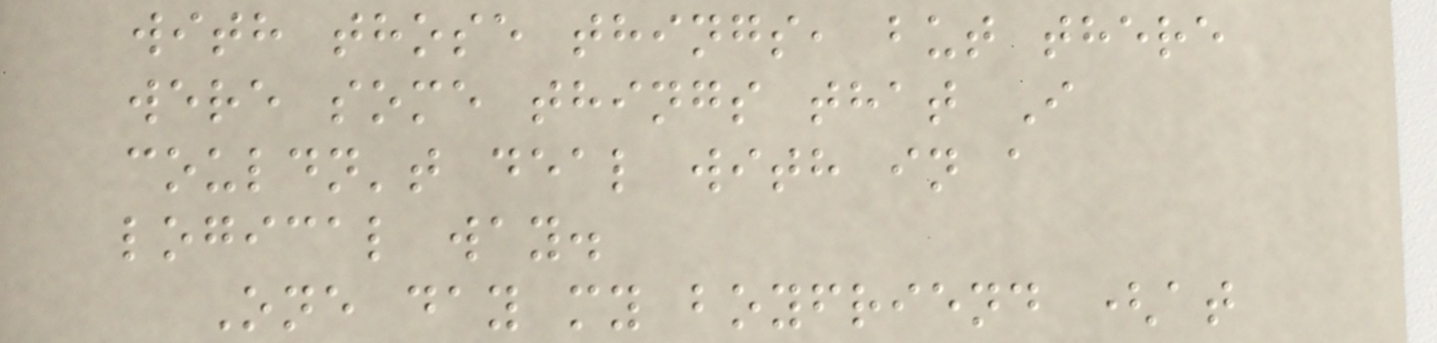with those things, but there
were some things that I
couldn't deal with in a
logical way.
One day my boyfriend (at
